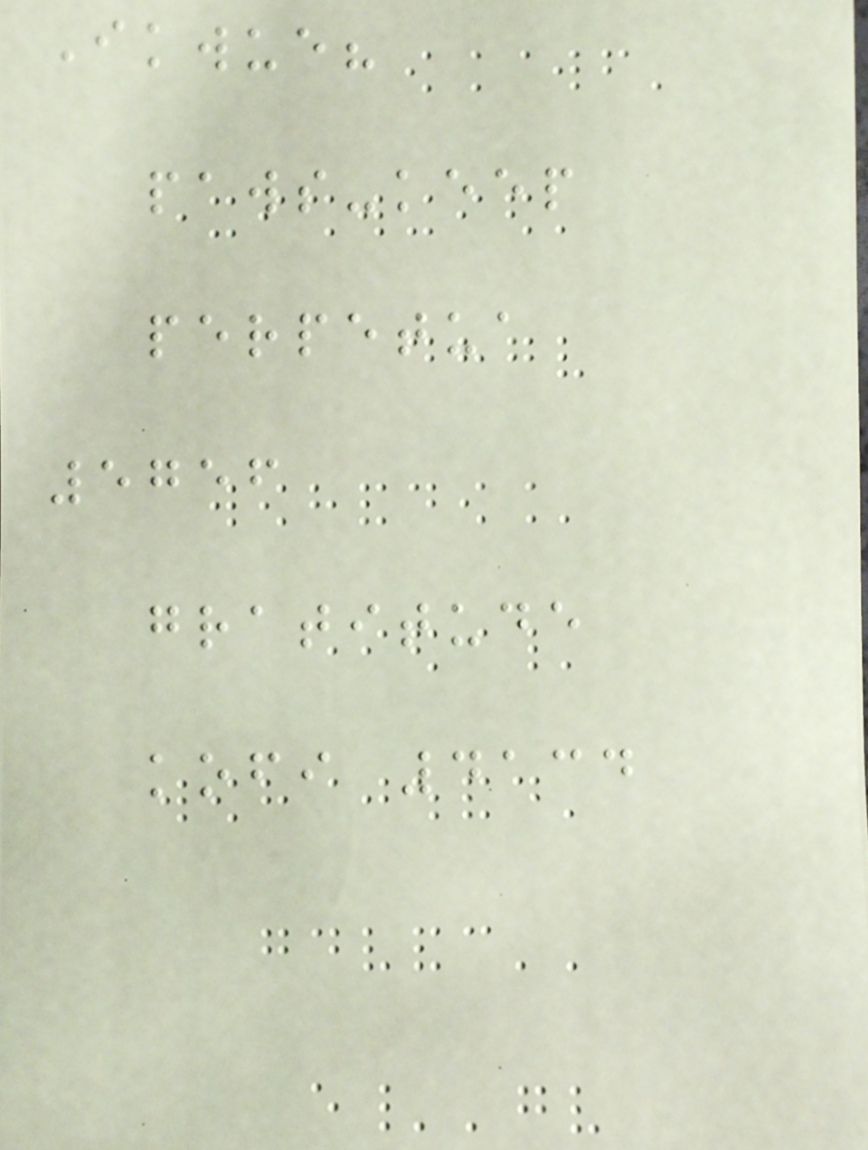Ikwue?
paws-keep
perpetua
5756
gratitude
kofi 4134
